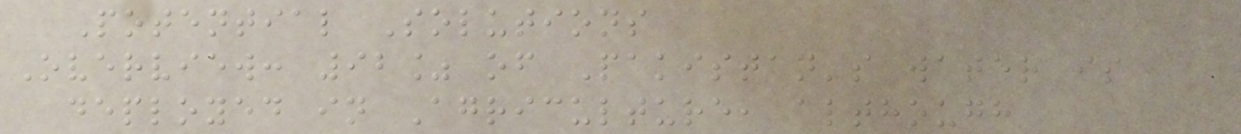Potential Solutions
Overview: 92% of Pakistan's water is
deployed in Agriculture, although
